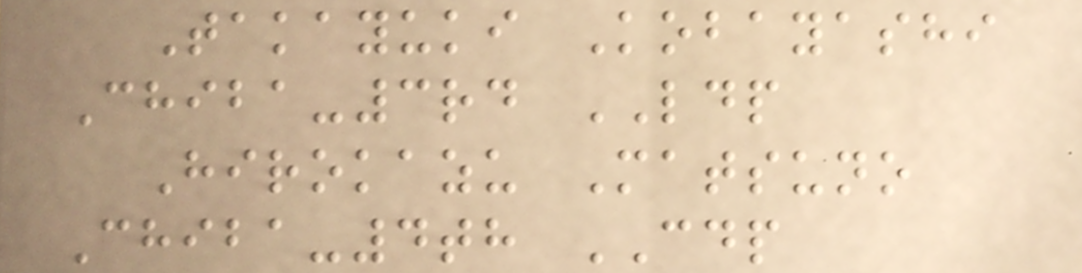Takayuki Kobayashi
Chiba-3rd LDP
Hirokazu Matsuno
Chiba-4th CDP
